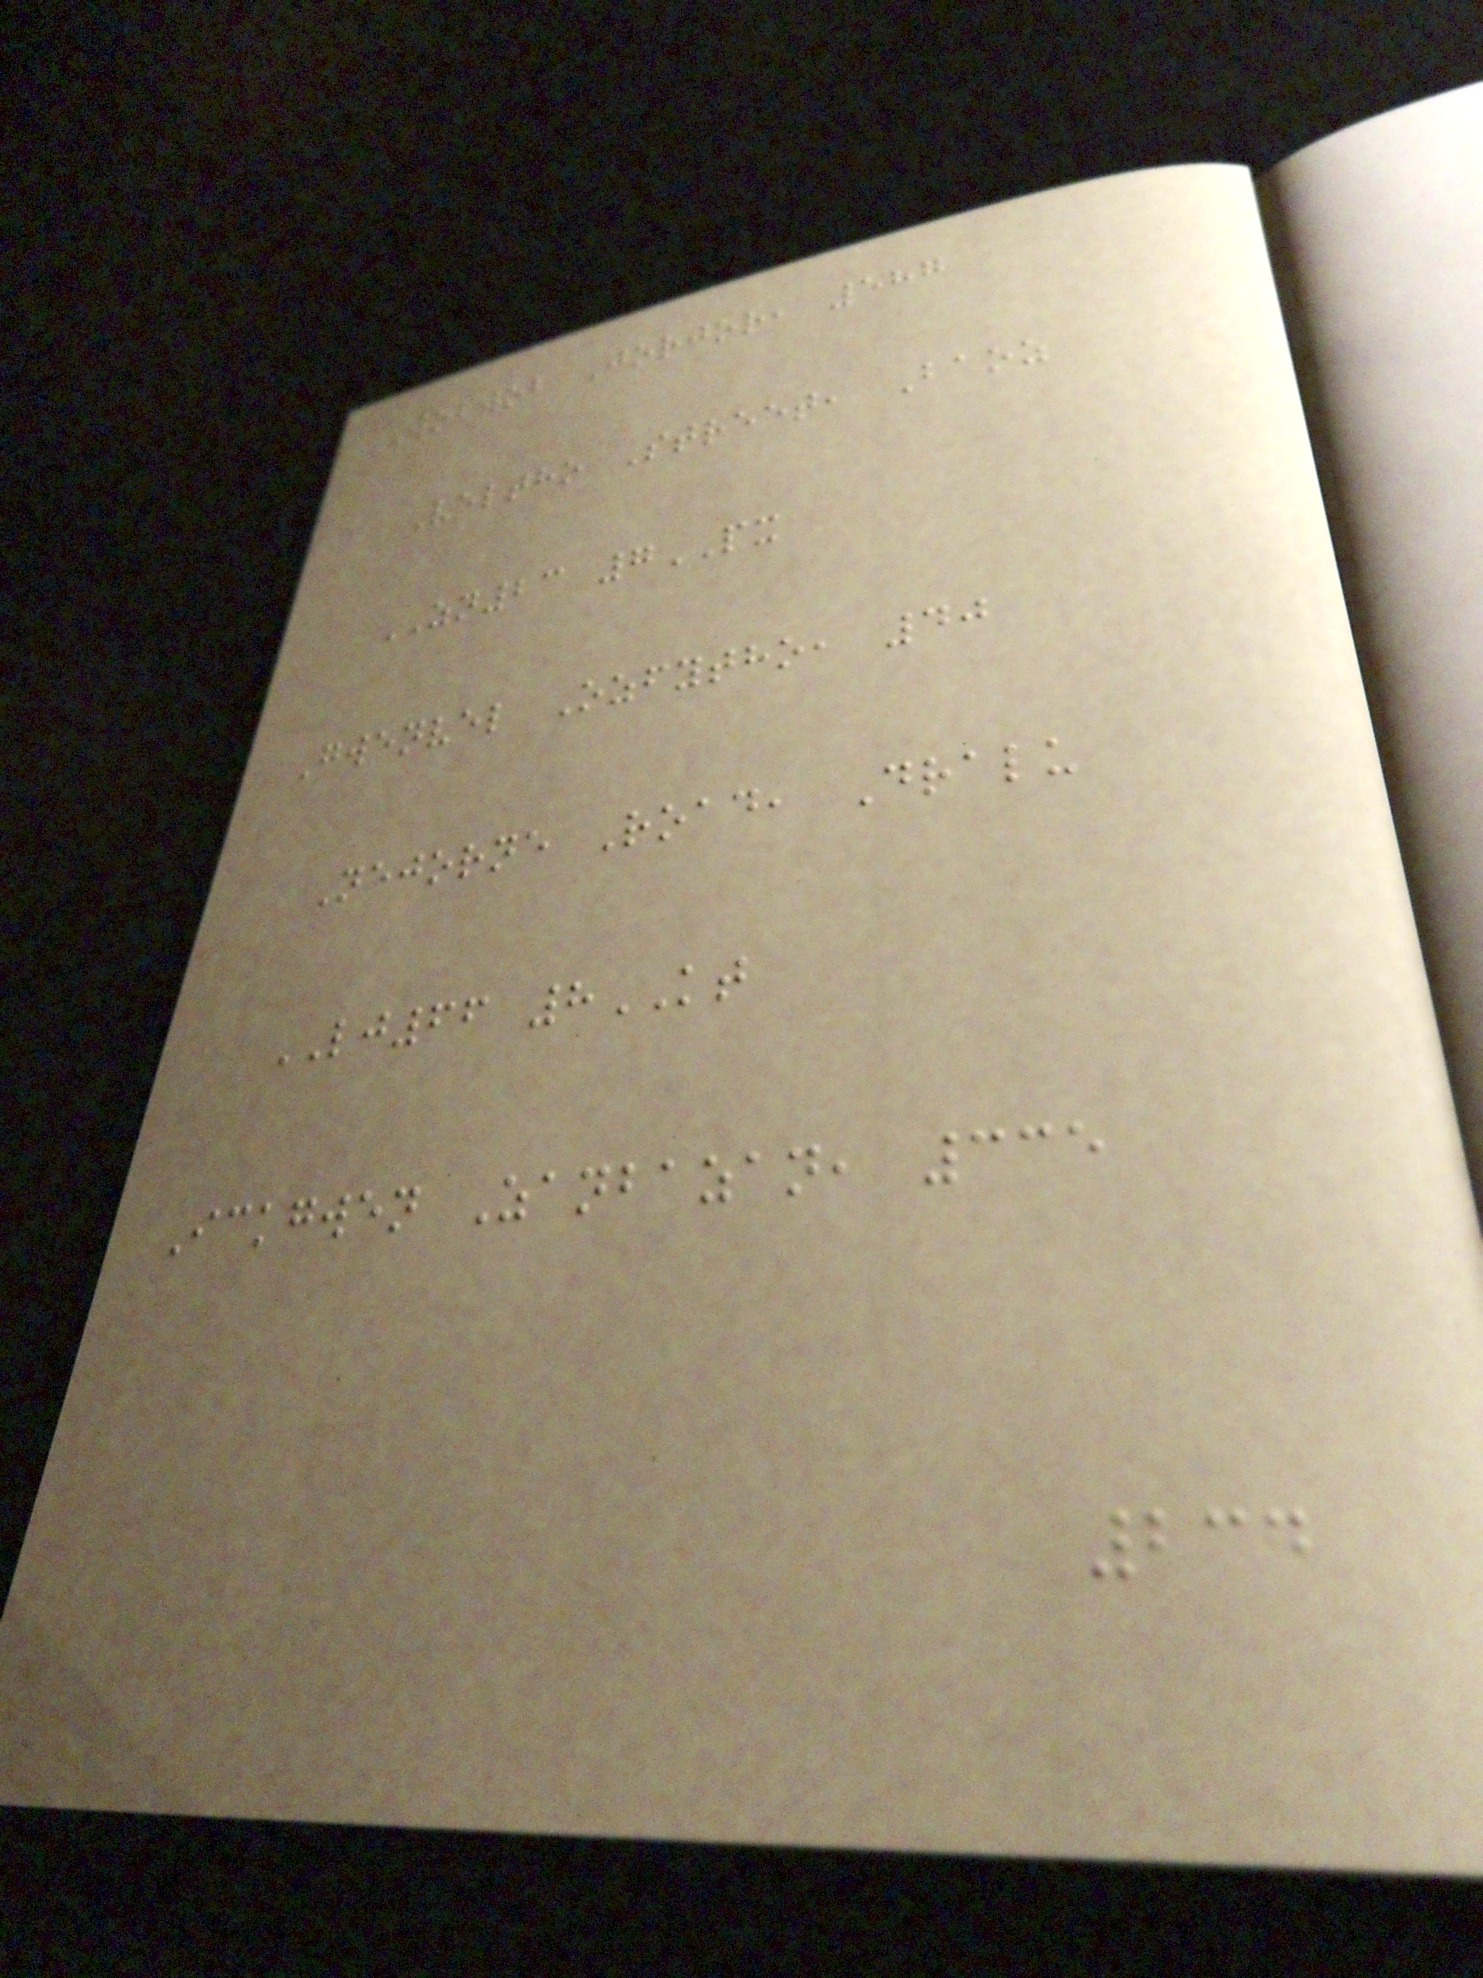Wobwob Jorjor, 587
Veltho Street, Baoz
ZN23 7PX
Gwenvel Ozfytho, 40
Nejorne Road, Dralu
LJ66 8KT
Ickgwen Zanbazan, 335
234
